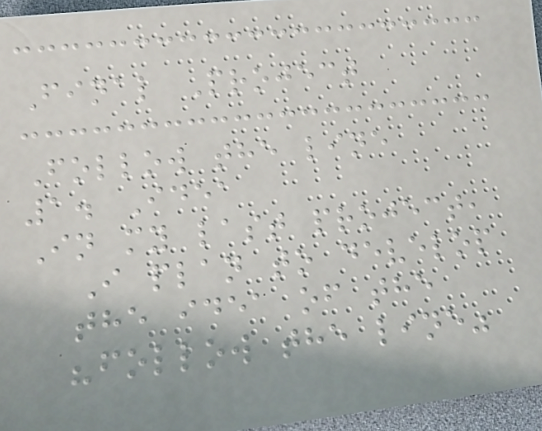Final Project
Follow the line
1. Idea
In my last project,
I plan to develop
the idea of the
"follow the line"
